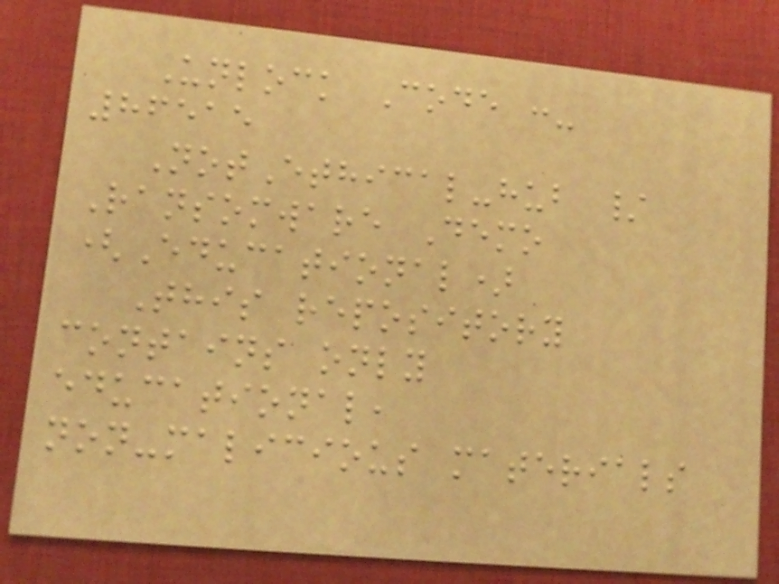Unlock Code :-
86515
NotEthical-hub /
Ransomware Demo
(Educational)
This repository
contains only
educational,
non-malicious materials
